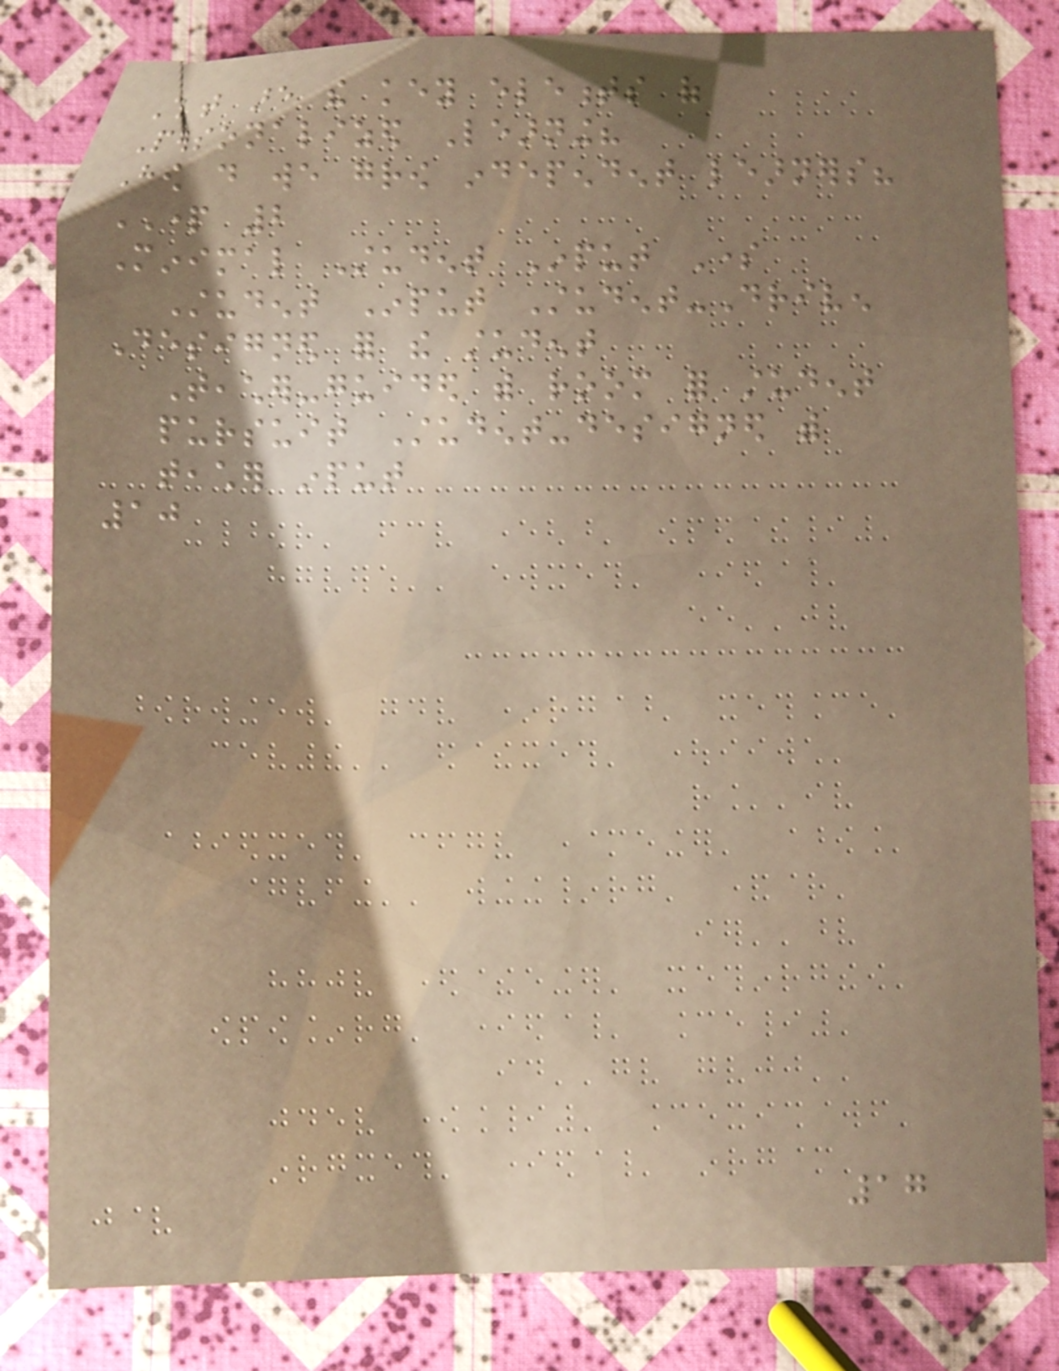What are the key elements of
Personalized Learning?
How do we grow independent learners?
PART 2
Minimal Student Input Some
Student Input Student-Driven
Designed for the student
Teacher-guided with room for student
pursuit Student-designed with
teacher input
10
17
